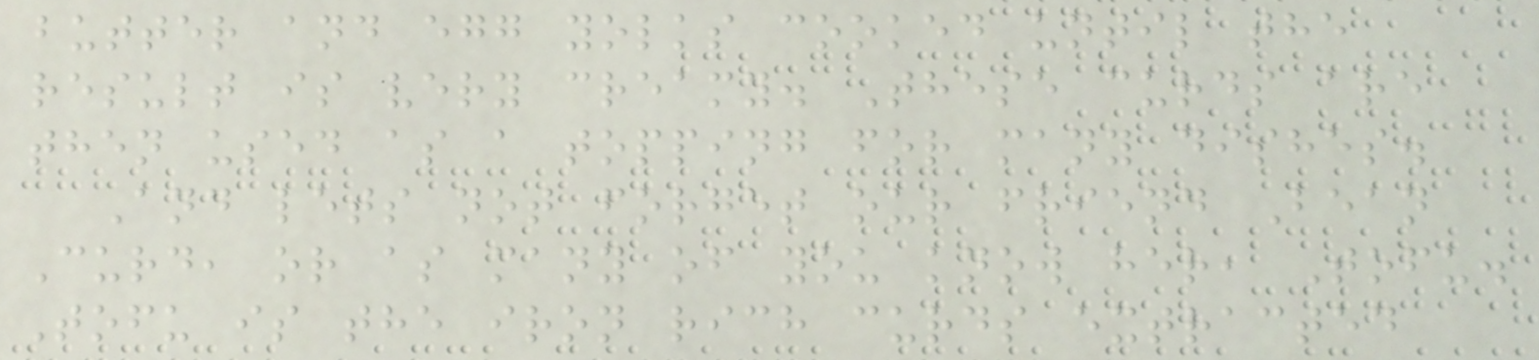butter and egg yolks cooked until the
result is very creamy. These curds are
then used as a topping for many dishes.
And lets not forget our friend Bean
Curd, or as many of you know her, Tofu.
Tofu is the iron rich curds extracted
